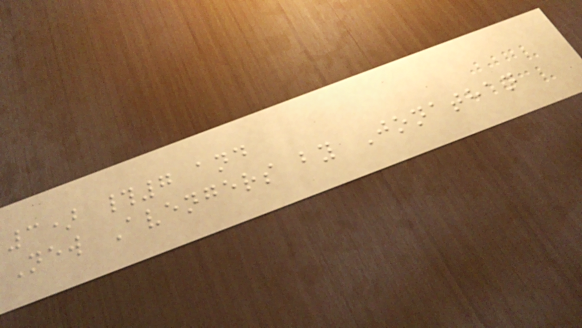3) #7 and
New Avengers by Jonathan
